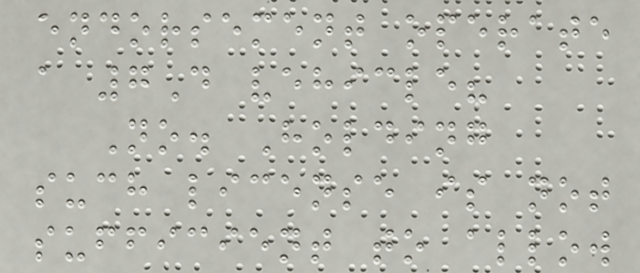endorsement operate
a 7D vehicle?
No. Holding
such license is not
sufficient to allow
